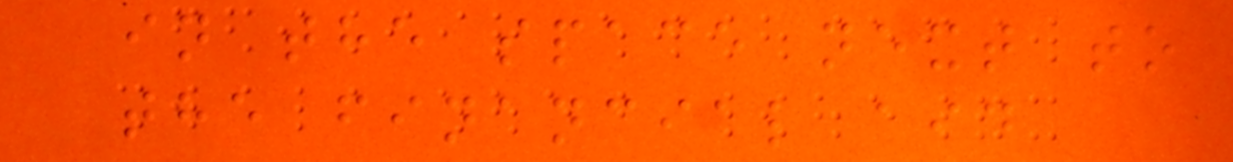in the space next to
the financial aid
